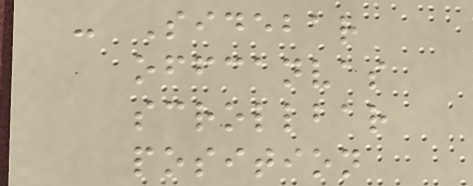- Sidebar
offcanvas
scrollbar
position
